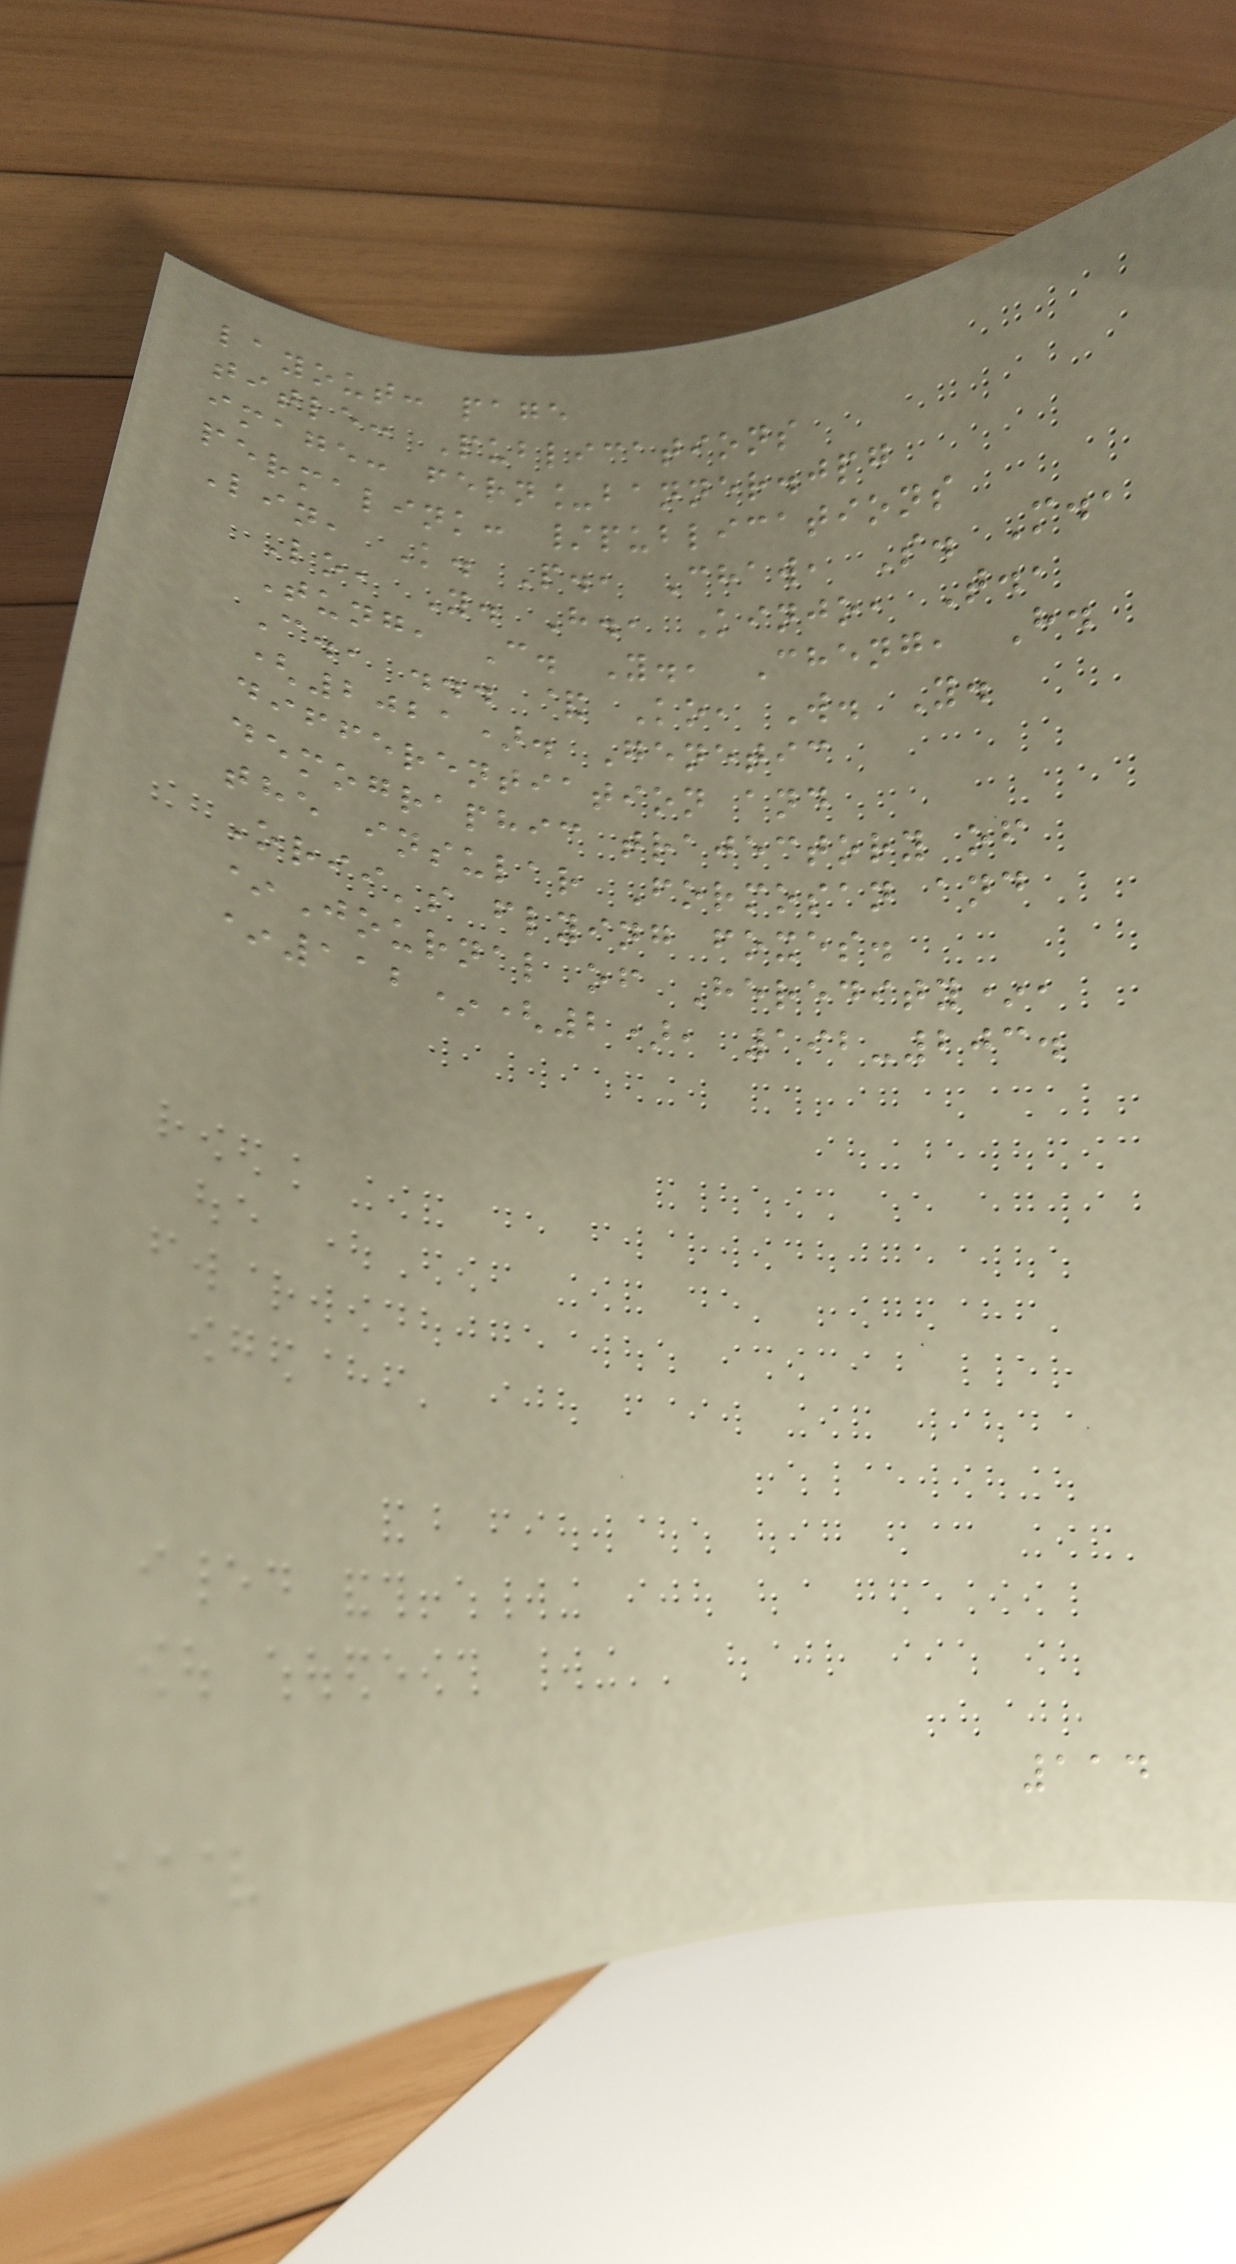layout: page
title: Publications
image: fern_banner.jpg
permalink: /publications
Lin, K. P., Chaw, S. M.,
Lo, Y. H., Kinjo, T.,
Tung, C. Y., Cheng, H.
C., ... & Ko, W. Y.
(2021). Genetic
differentiation and
demographic trajectory of
the insular Formosan and
Orii's flying foxes.
*Journal of Heredity*,
*112*(2), 192-203.
114
